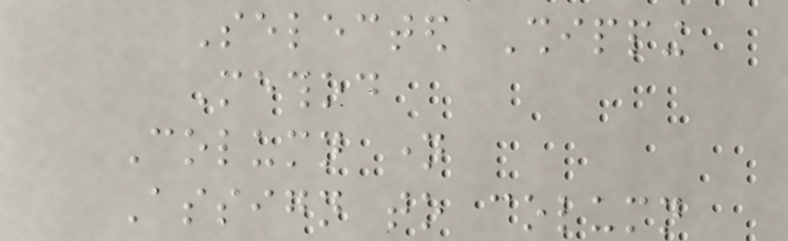Selected Shipping
Method
Column name
Assign to column
